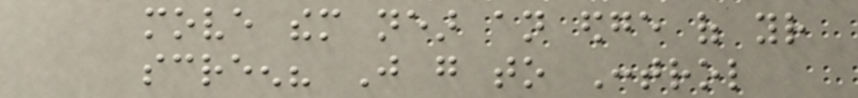move them near an edge of your
screen? Just go to Control
